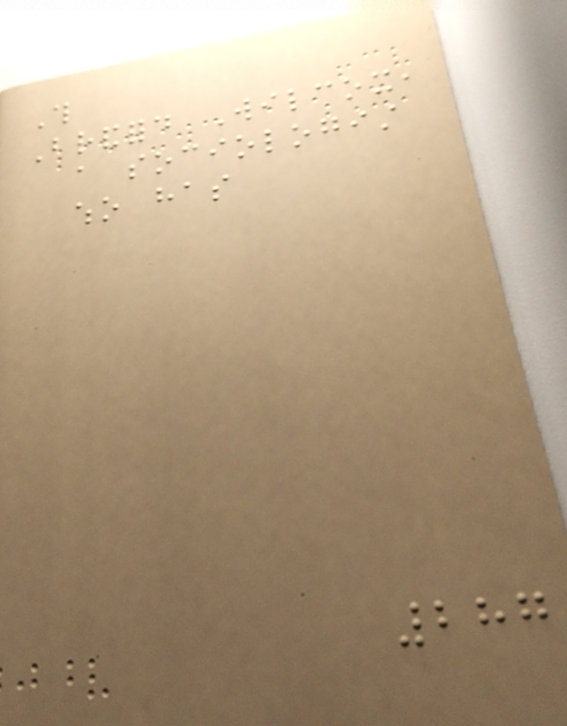This
Brandford Wilcox,
a sociologist
who has
287
